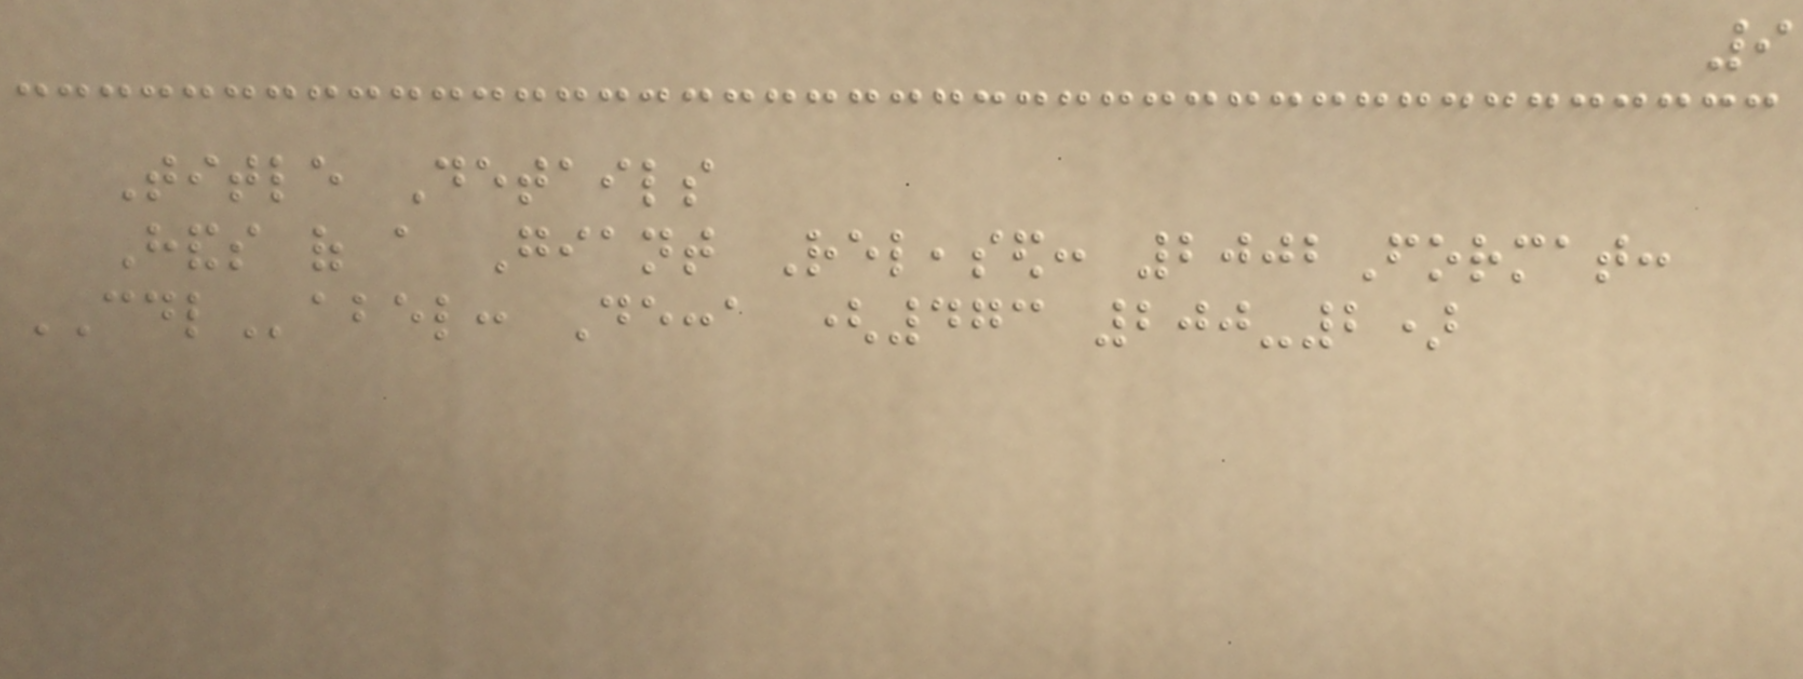9
Title Details
Hands of a Giant Released: 2002Format:
CDLabel: Decca (473 200-2)
